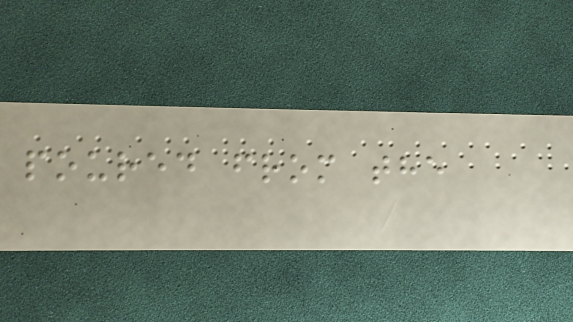poured from the
